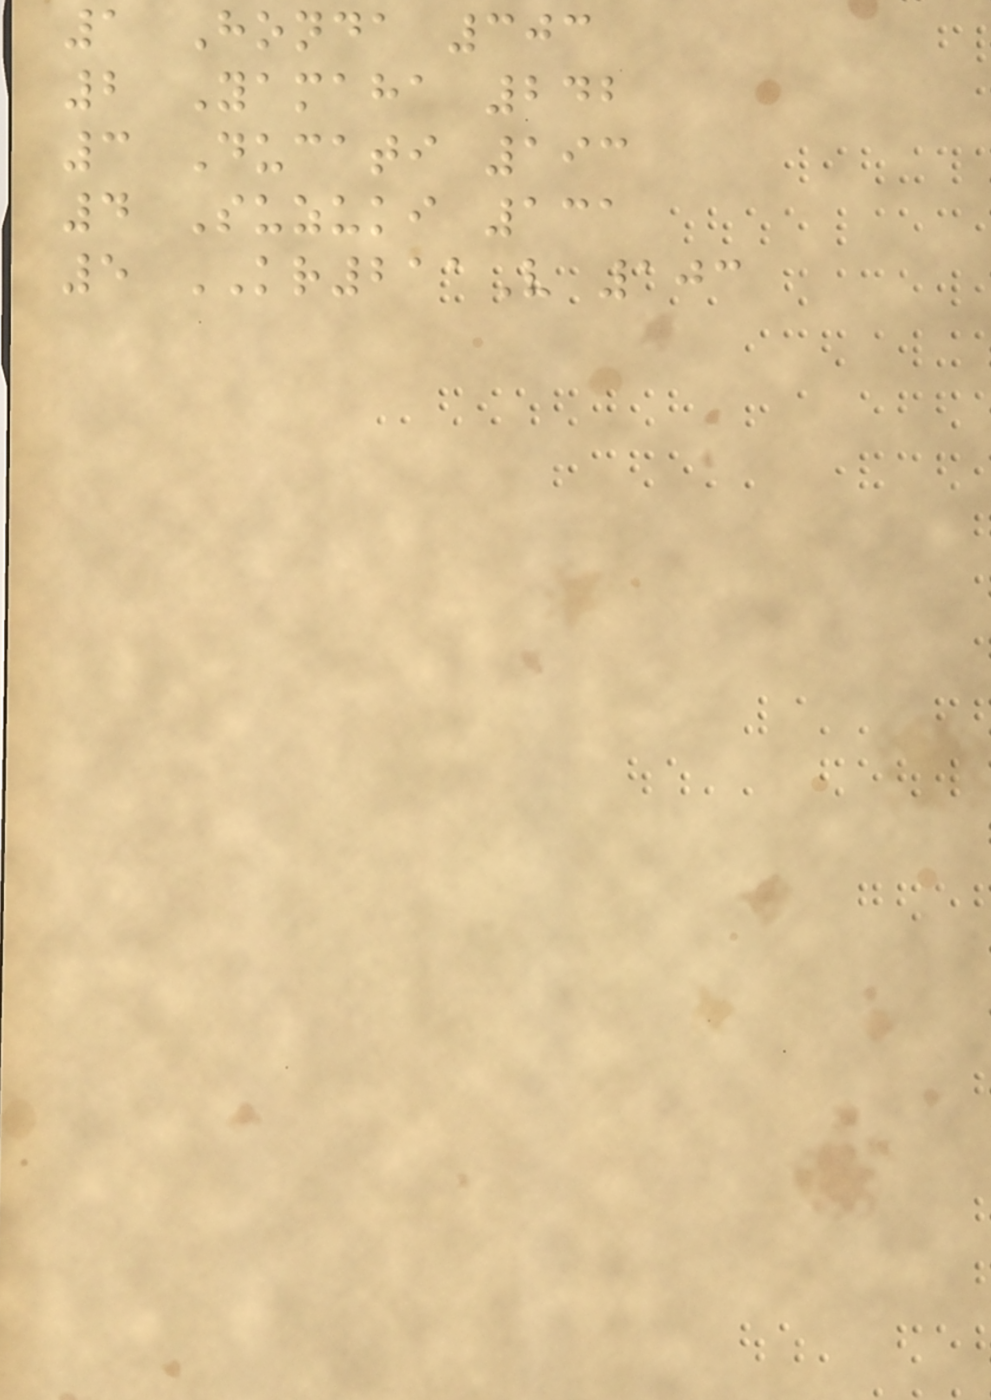1 Honda 303
2 Yamaha 242
3 Ducati 193
4 Suzuki 131
5 KR211V 103
